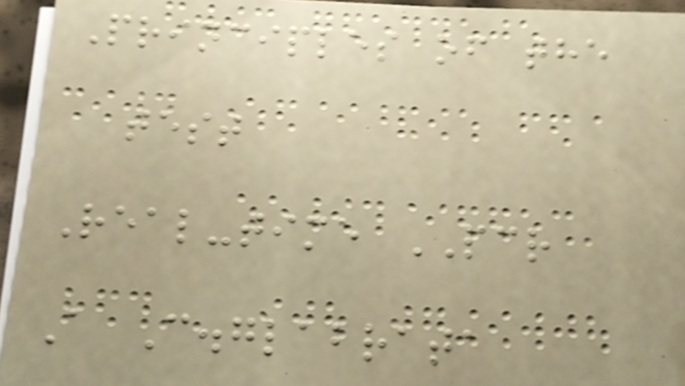Principles of the
test
Real-time PCR
A C.glabrata
